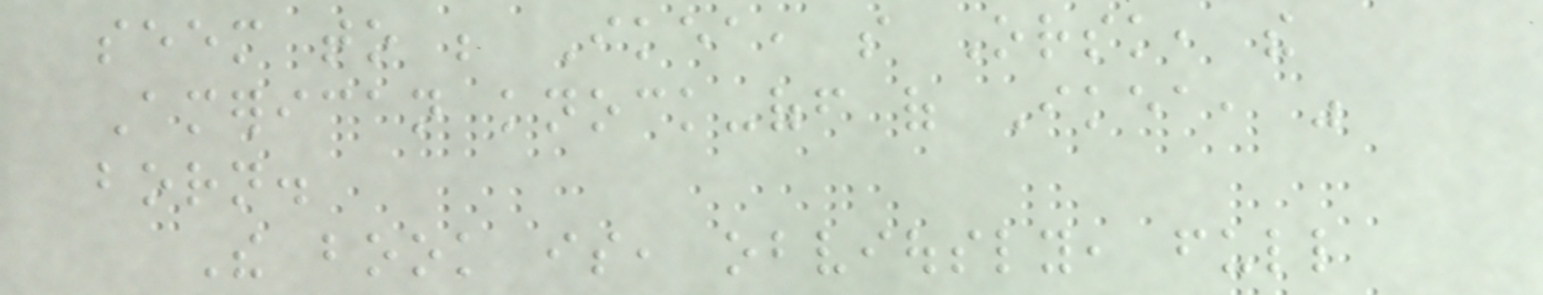seem to be Ikea, so Orsk, the
American knock-off of Ikea, was
born.
The book is, obviously, full
